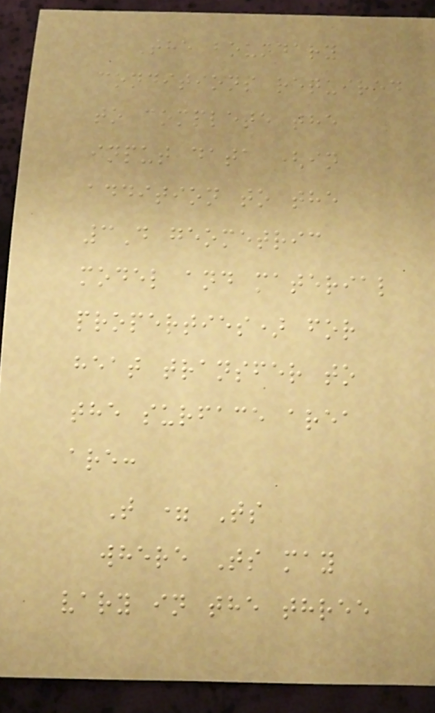The boundary
conditions required
to complete the
input data (in
addition to the
3D geometric
model and material
properties) for
heat transfer to
the surface area
are:
T = Ts
where Ts may
vary in the three
